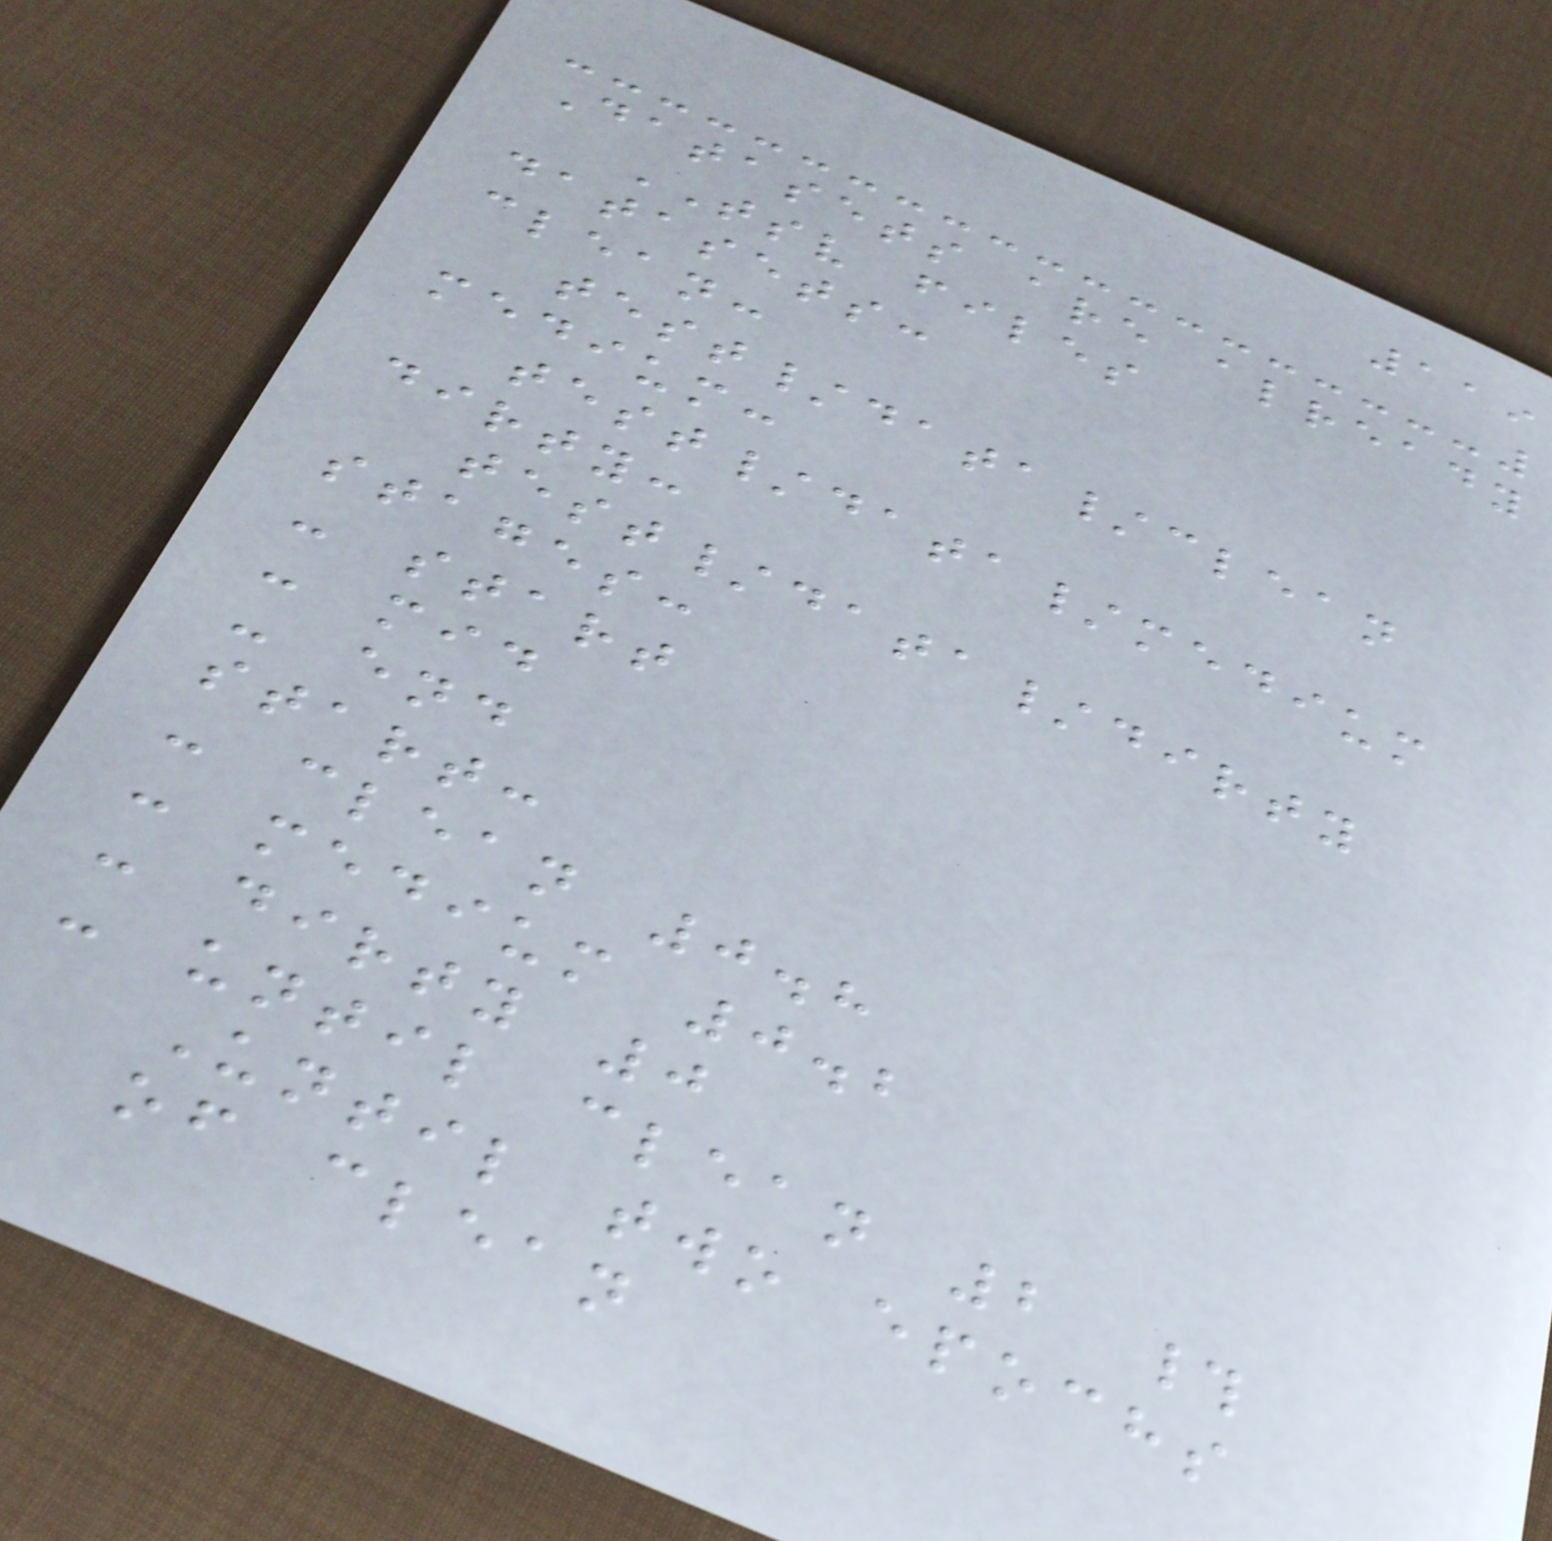119
Datasets are already
TSV files
datasets:
clean:
test/data/clean
medium:
test/data/medium
dirty:
test/data/dirty
stages:
- start
- mid
- end
start:
- clean 0.8
- medium 0.2
- dirty 0
- until clean 2 #
Until two epochs
of clean
